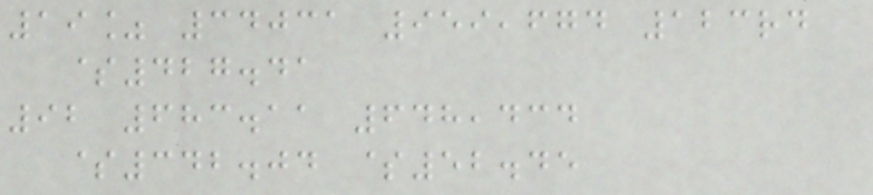19% 34031 959,674 123rd
$427.41
92 683.11 648,434
$342.04 $52.45
